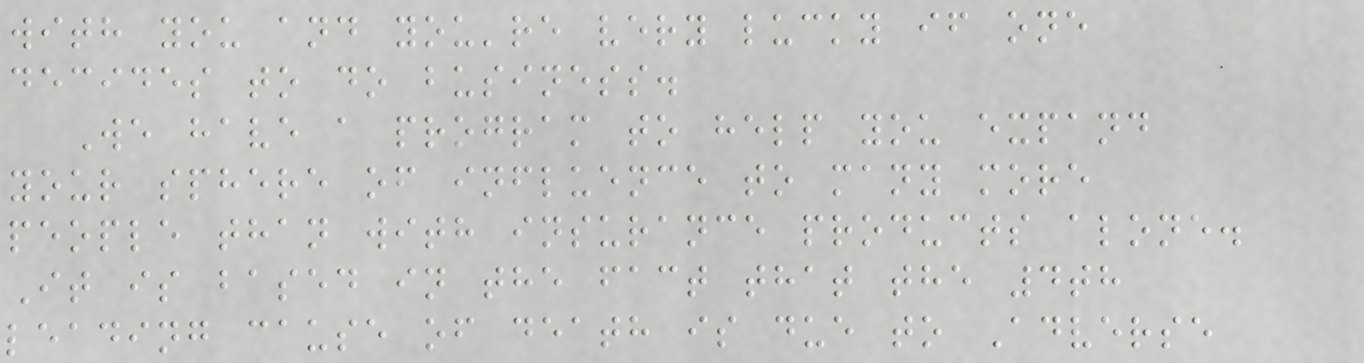with you and you're very lucky if one
decides to do business.
We have a program to help you expand
your sphere of influence to many more
people than with insurance products alone.
It is based in the fact that the 4th
leading cause of death is due to Adverse
